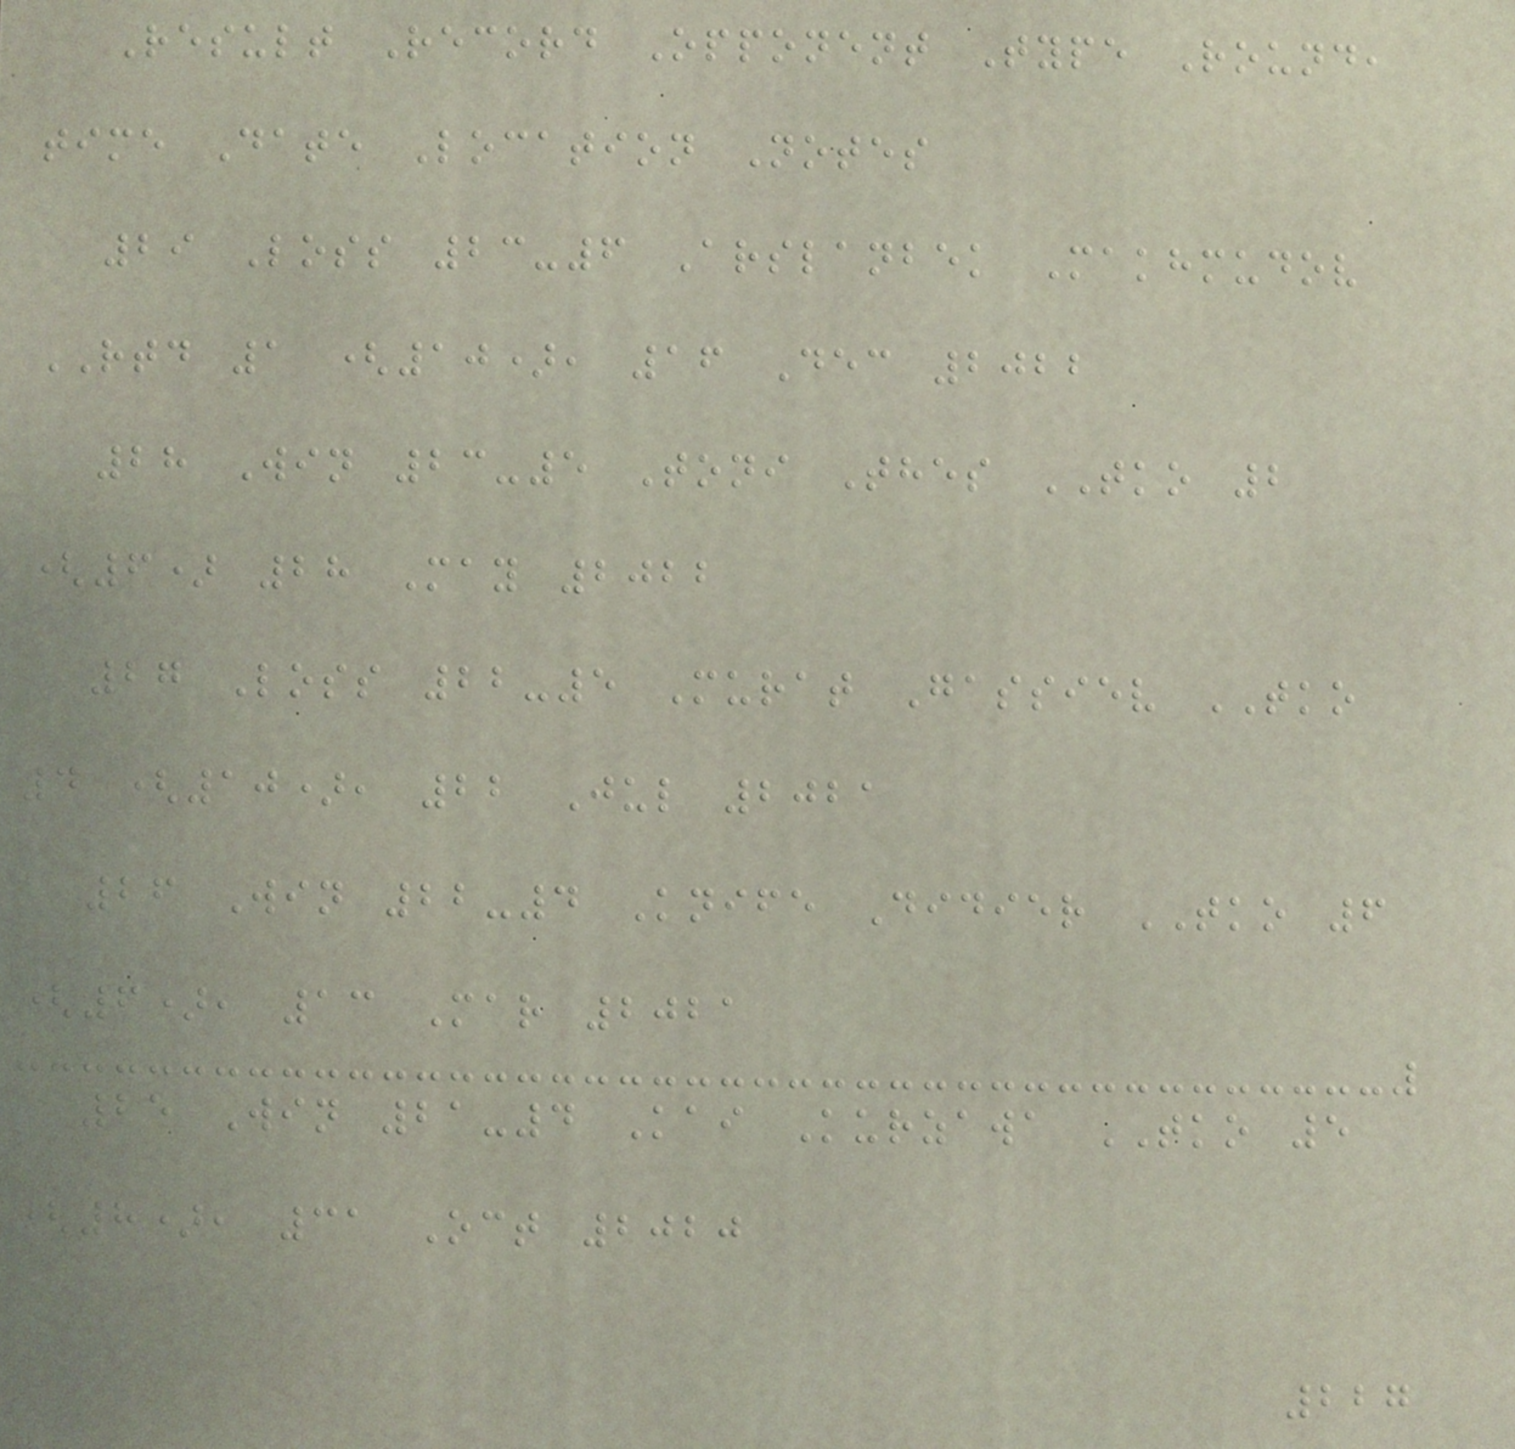Result Record Opponent Type Round,
time Date Location Notes
29 Loss 23-6 Arslanbek Makhmudov
RTD 1 (10), 16 Dec 2022
28 Win 23-5 Toni Thes TKO 2
(6) 28 May 2022
27 Loss 22-5 Murat Gassiev TKO
4 (10), 22 Jul 2021
26 Win 22-4 Knife Didier TKO 6
(6), 13 Mar 2021
25 Win 21-4 Kai Kurzawa TKO 5
(8), 31 Oct 2020
227
